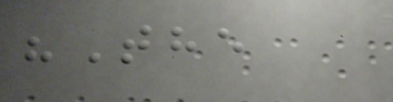"The
